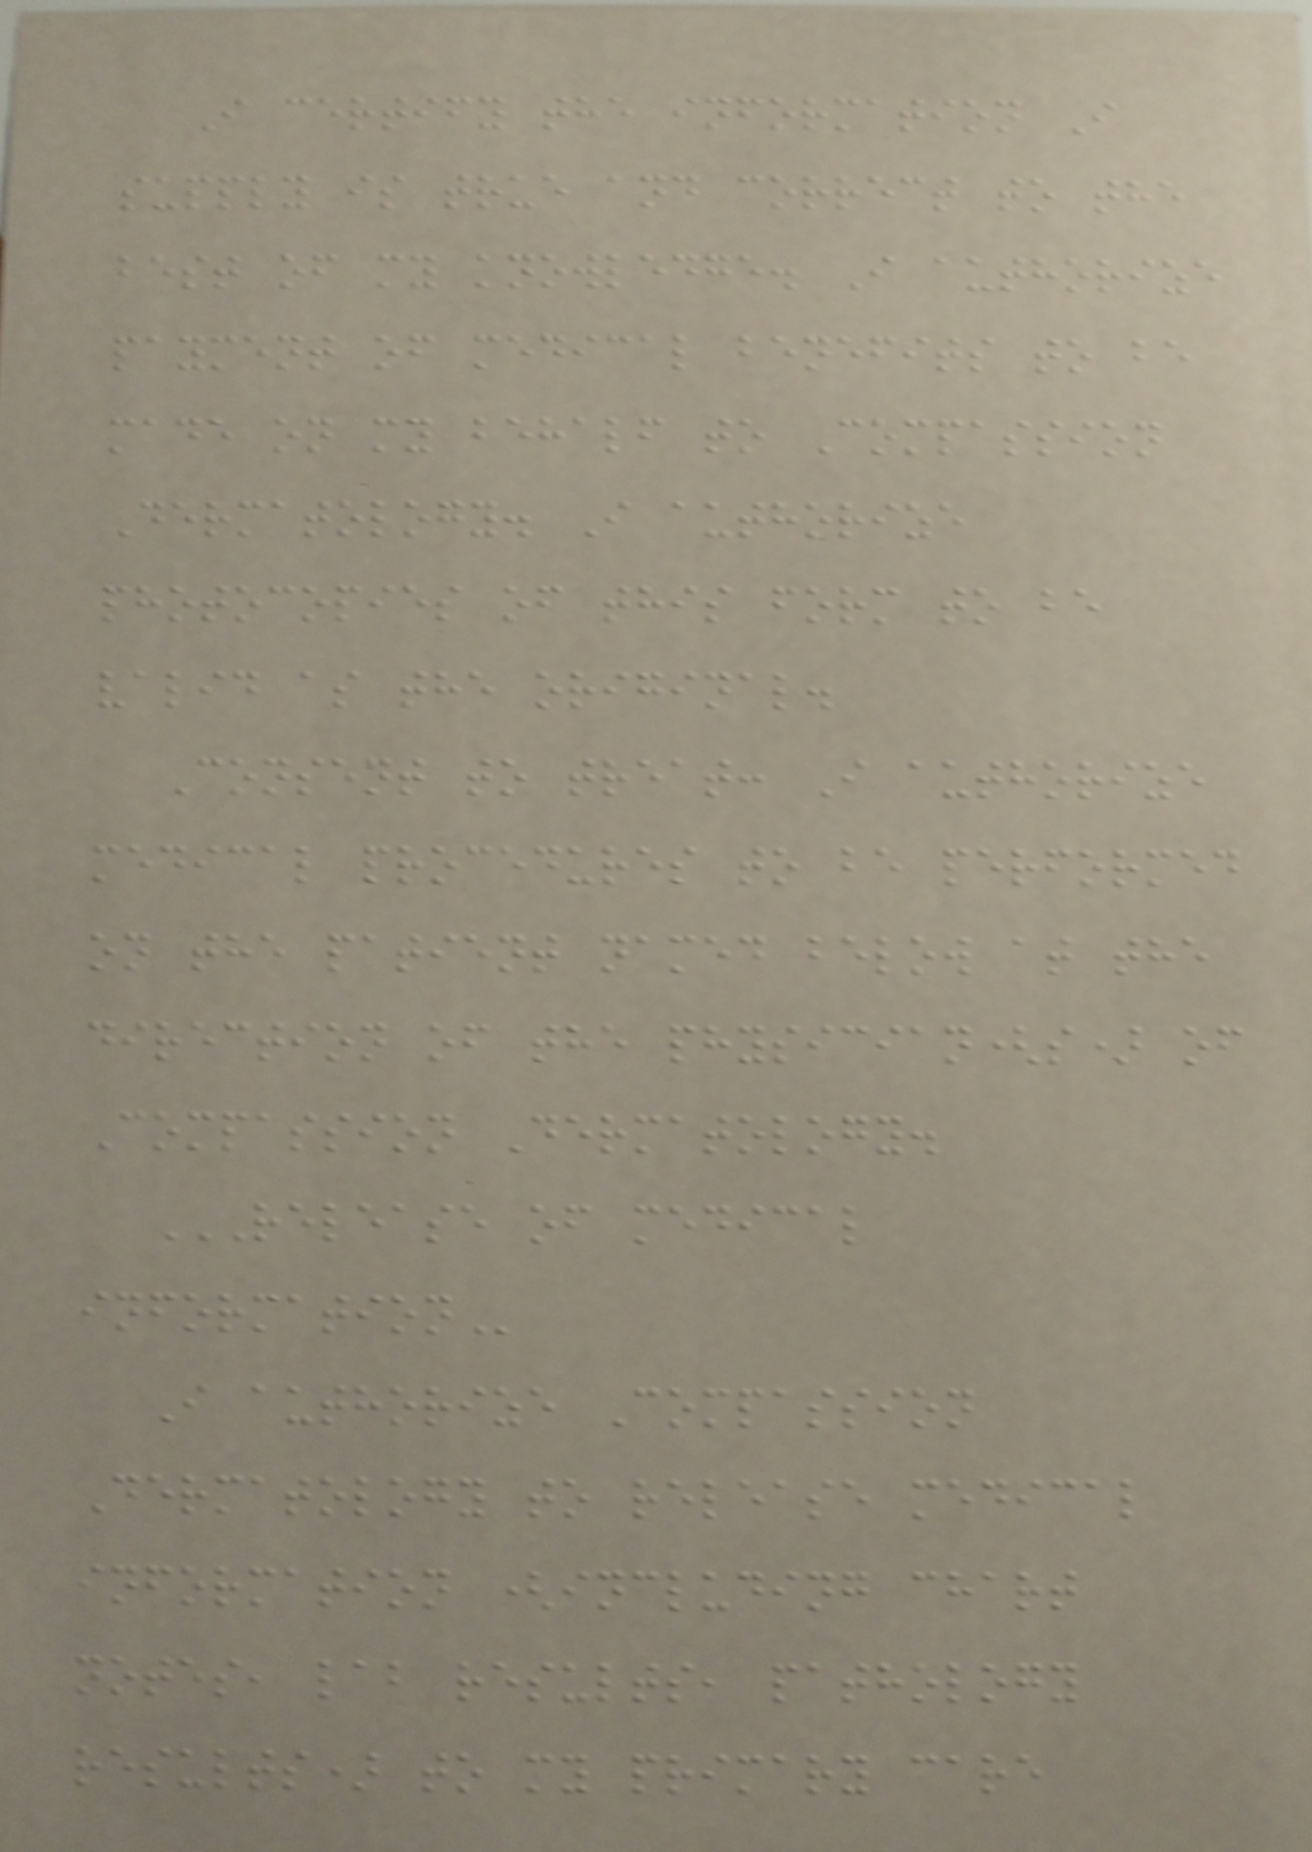I certify the information I
supply is true and correct to the
best of my knowledge. I authorize
payment of medical benefits to be
made on my behalf to Compassion
Dermatology. I authorize
photocopies of this form to be
valid as the original.
Consent to treat: I authorize
medical procedures to be performed
on the patient named below at the
direction of the physician(s) of
Compassion Dermatology.
RELEASE OF MEDICAL
INFORMATION
I authorize Compassion
Dermatology to release medical
information (including chart
notes, lab results, pathology
results) to my primary care
